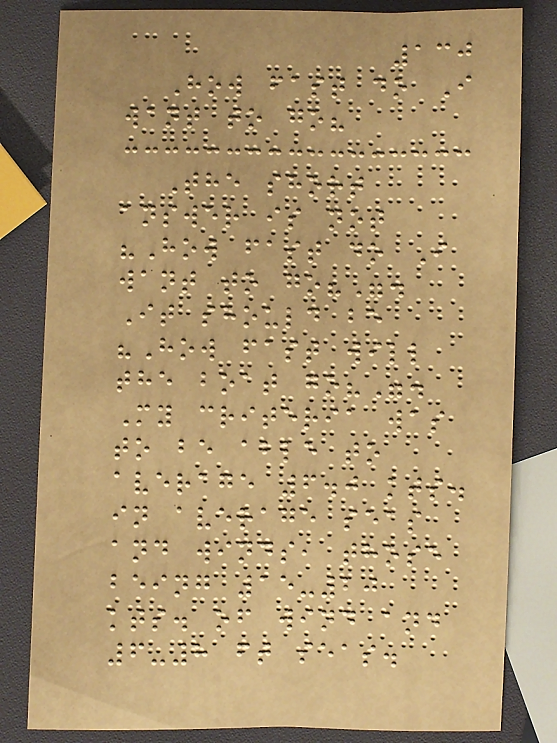130
How fast do I
want to go?
The short
answer is not
"How fast do I
want to go?".
It should be
"How fast will
the boat go?".
My criteria was
to be able to
average 6.0 kts.
in average seas
and winds, those
being 15-20
kts. of wind and
6-8 ft seas.
